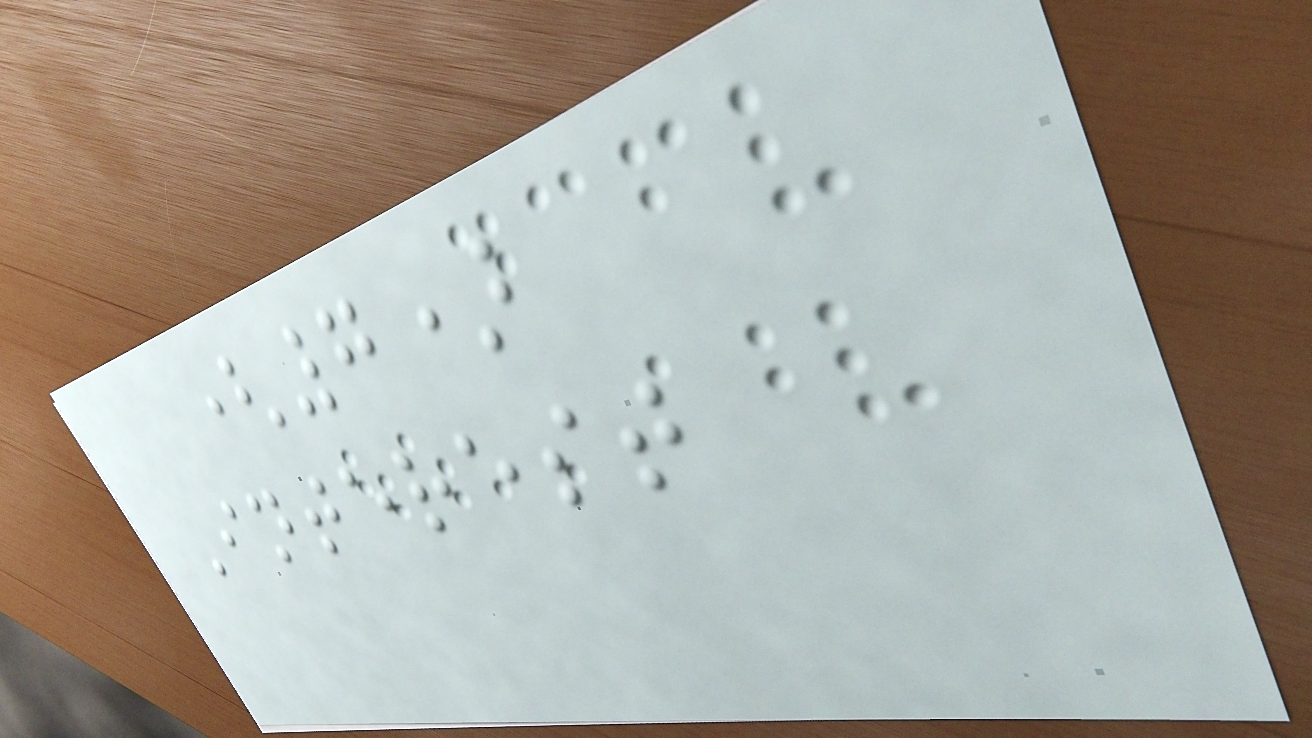(7)
Interest
